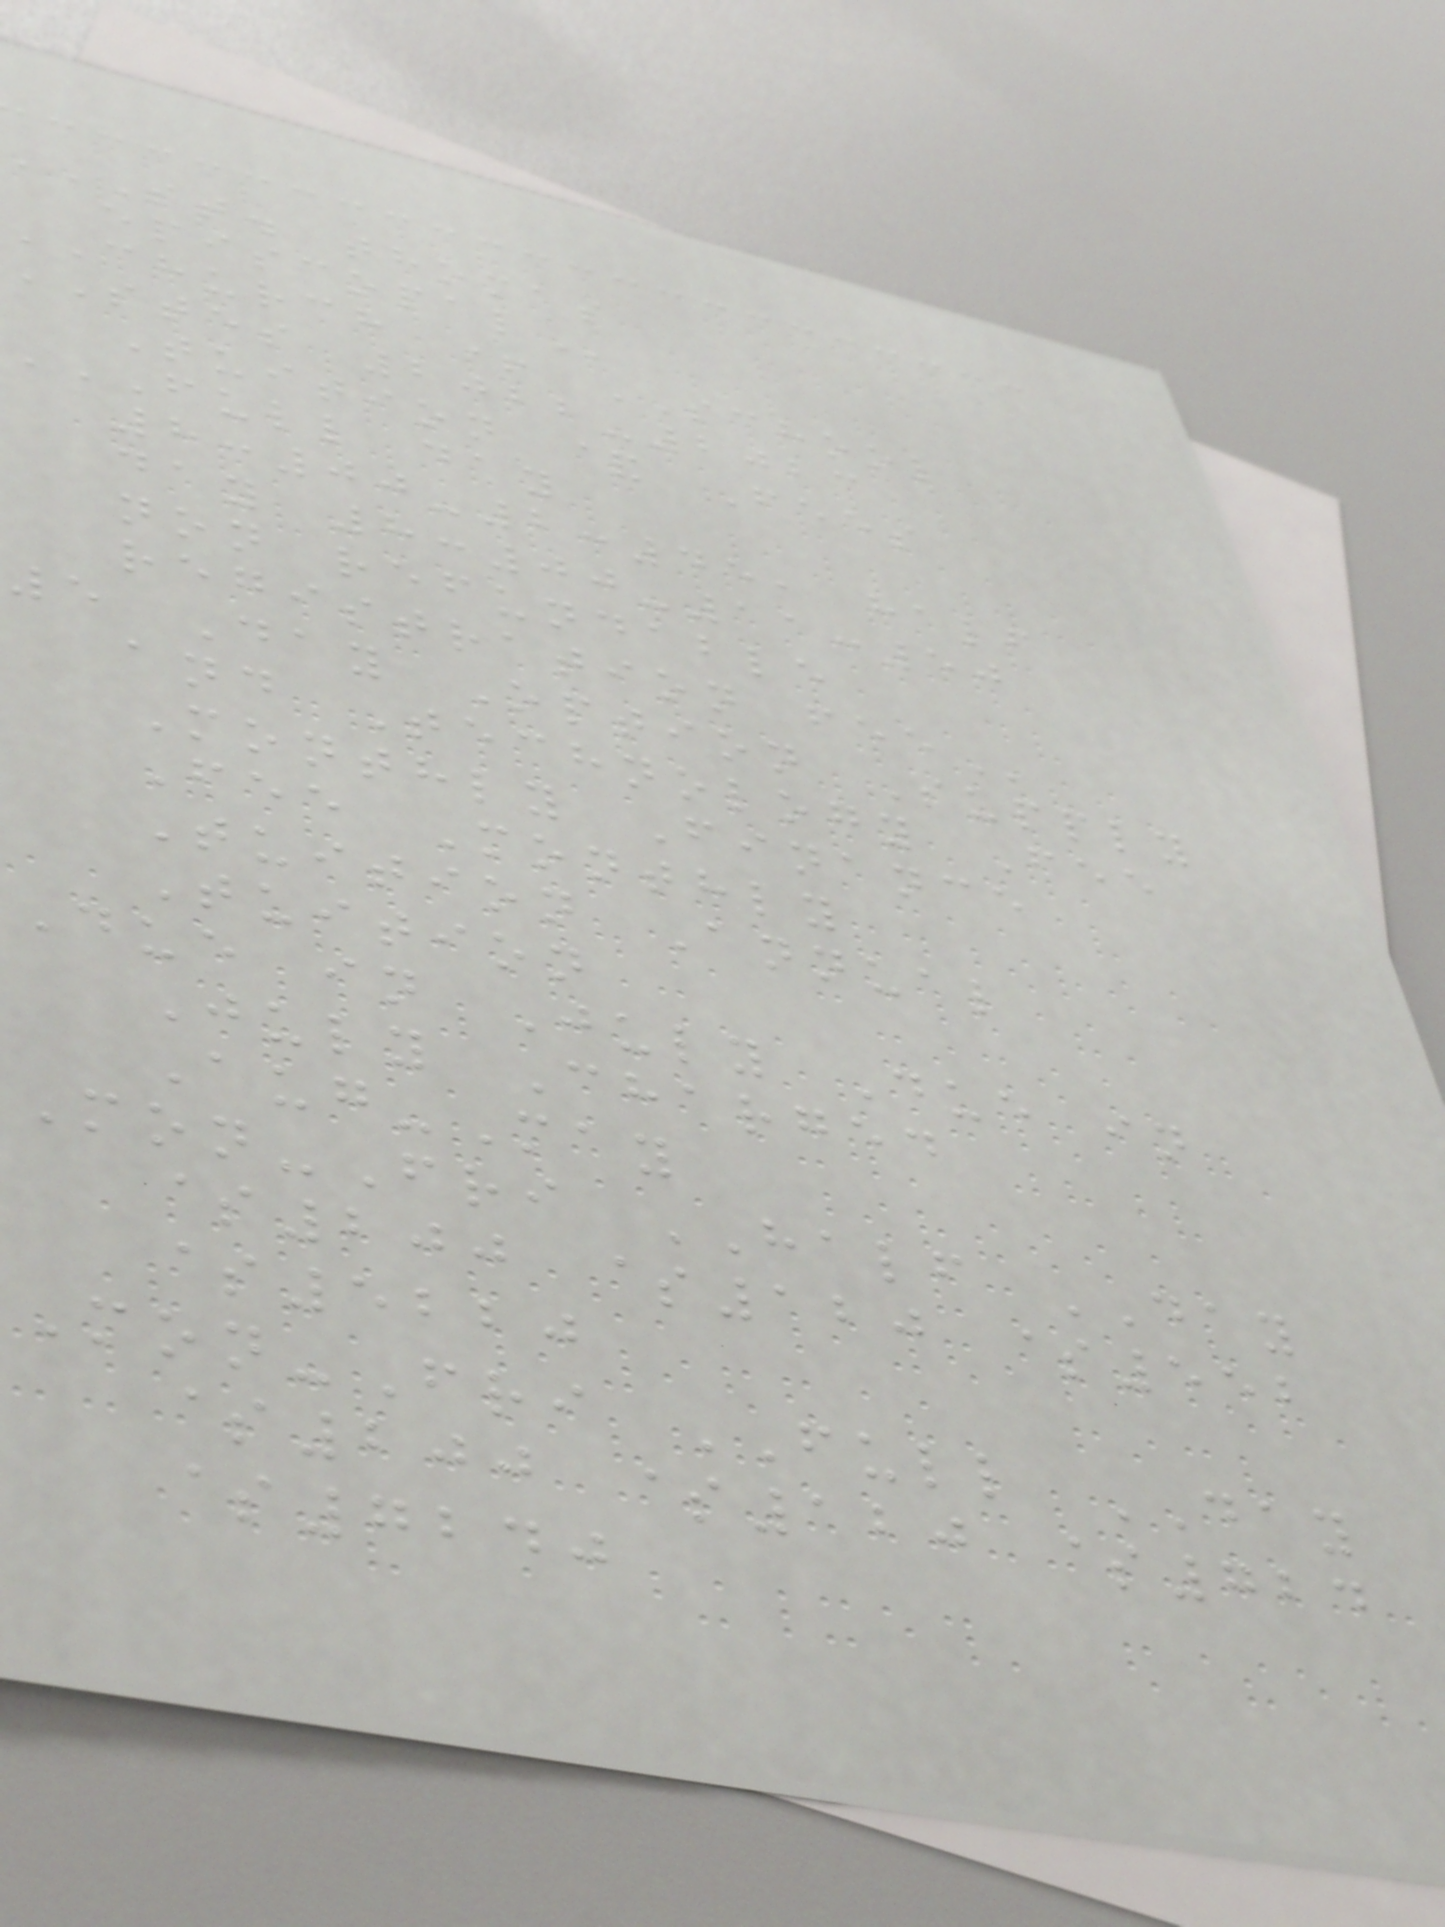ST. thomas
church + SCHOOL
STES 2022-2023
Tuition & Fees
FULL DAY
8:00-2:45, half
day 8:00-11:50
non refundable
registration
5 Day Option Supply
and Technology Fee
Monthly Finance
Fee Monthly
Tuition Annual
Tuition
Due in July Due in
July Charged
Aug-May
Mon-Fri HALF DAY
$200 $120 $552
$5220
Mon-Fri FULL DAY
$200 $120 $724
$7240
